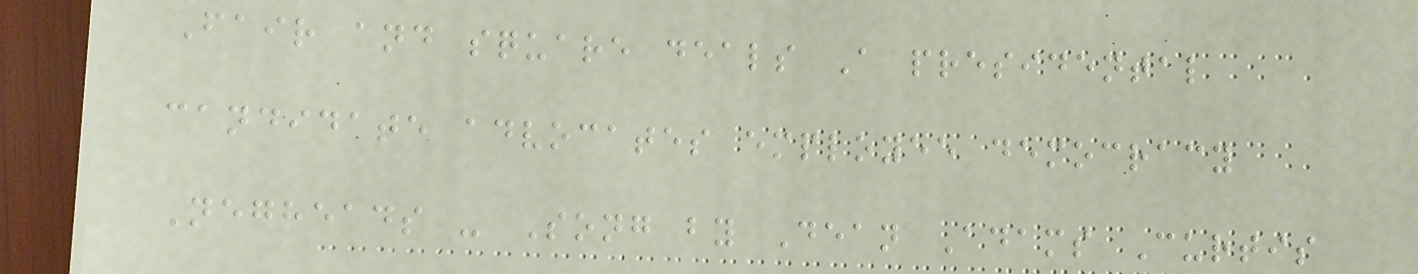Fair and square deals A presidental
candidate advocates employee democracy
Negheads - Song by Dean Adams Curtis
